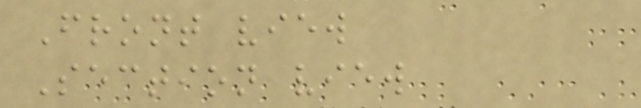Front view
Section view
